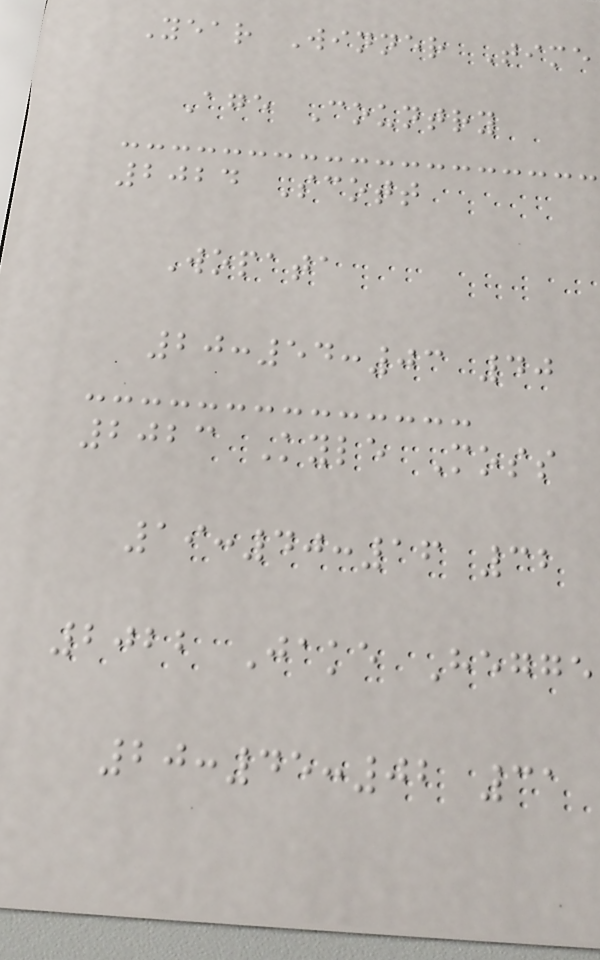Year Winner Time
Age Country
2024 Scott
Wopata
20:54:03 40
2023 Kyle Moss
19:40:16 32
2022 Jake Hegge
20:45:02 31
